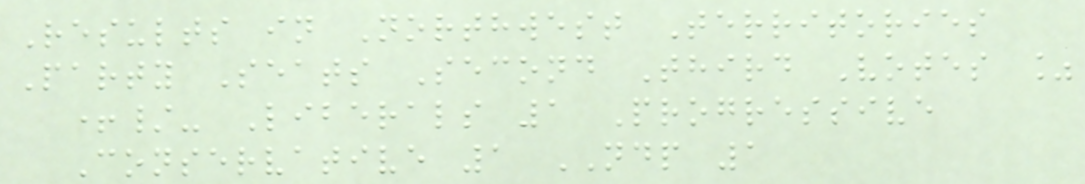Results in Northwest Territories
Party Seats Second Third Votes %
+/- Liberals 1 Progressive
Conservative 1 NDP 1
